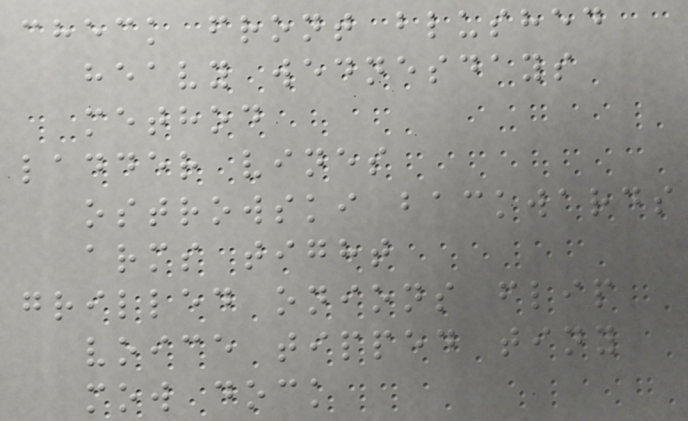check front blushed
heavy wednesdays
method
ladder vines
ostrowski backwards
arms tight
grilled onions flip
voice tipped tiny
mow dock
